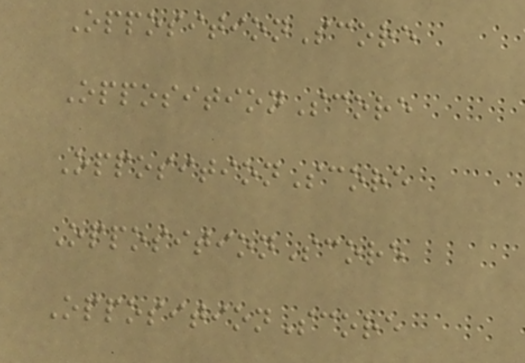OppositionScore
OppositionScore
OppositionScore
OppositionScore
OppositionScore
